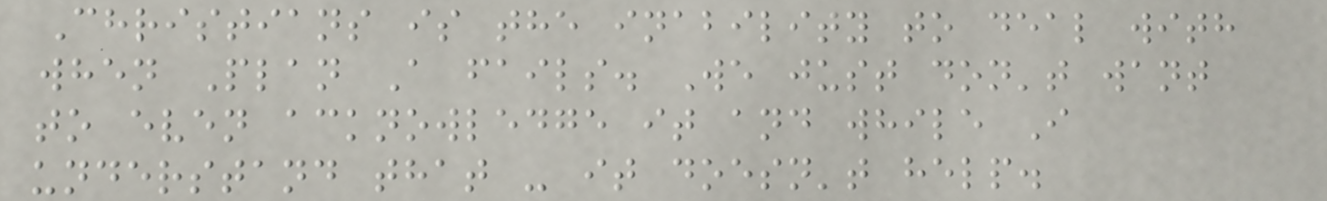Christians is the inability to deal with
when Plan A fails. We just don't want
to even acknowledge it and while I
understand that - it doesn't help.
